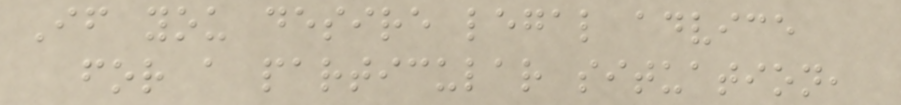If you desire legal advice
for a particular situation,
